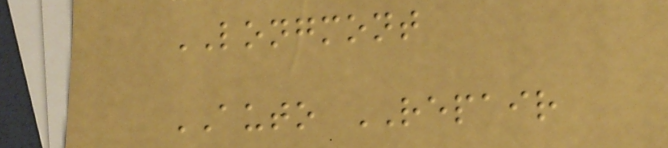LONGMONT
AUTO REPAIR
